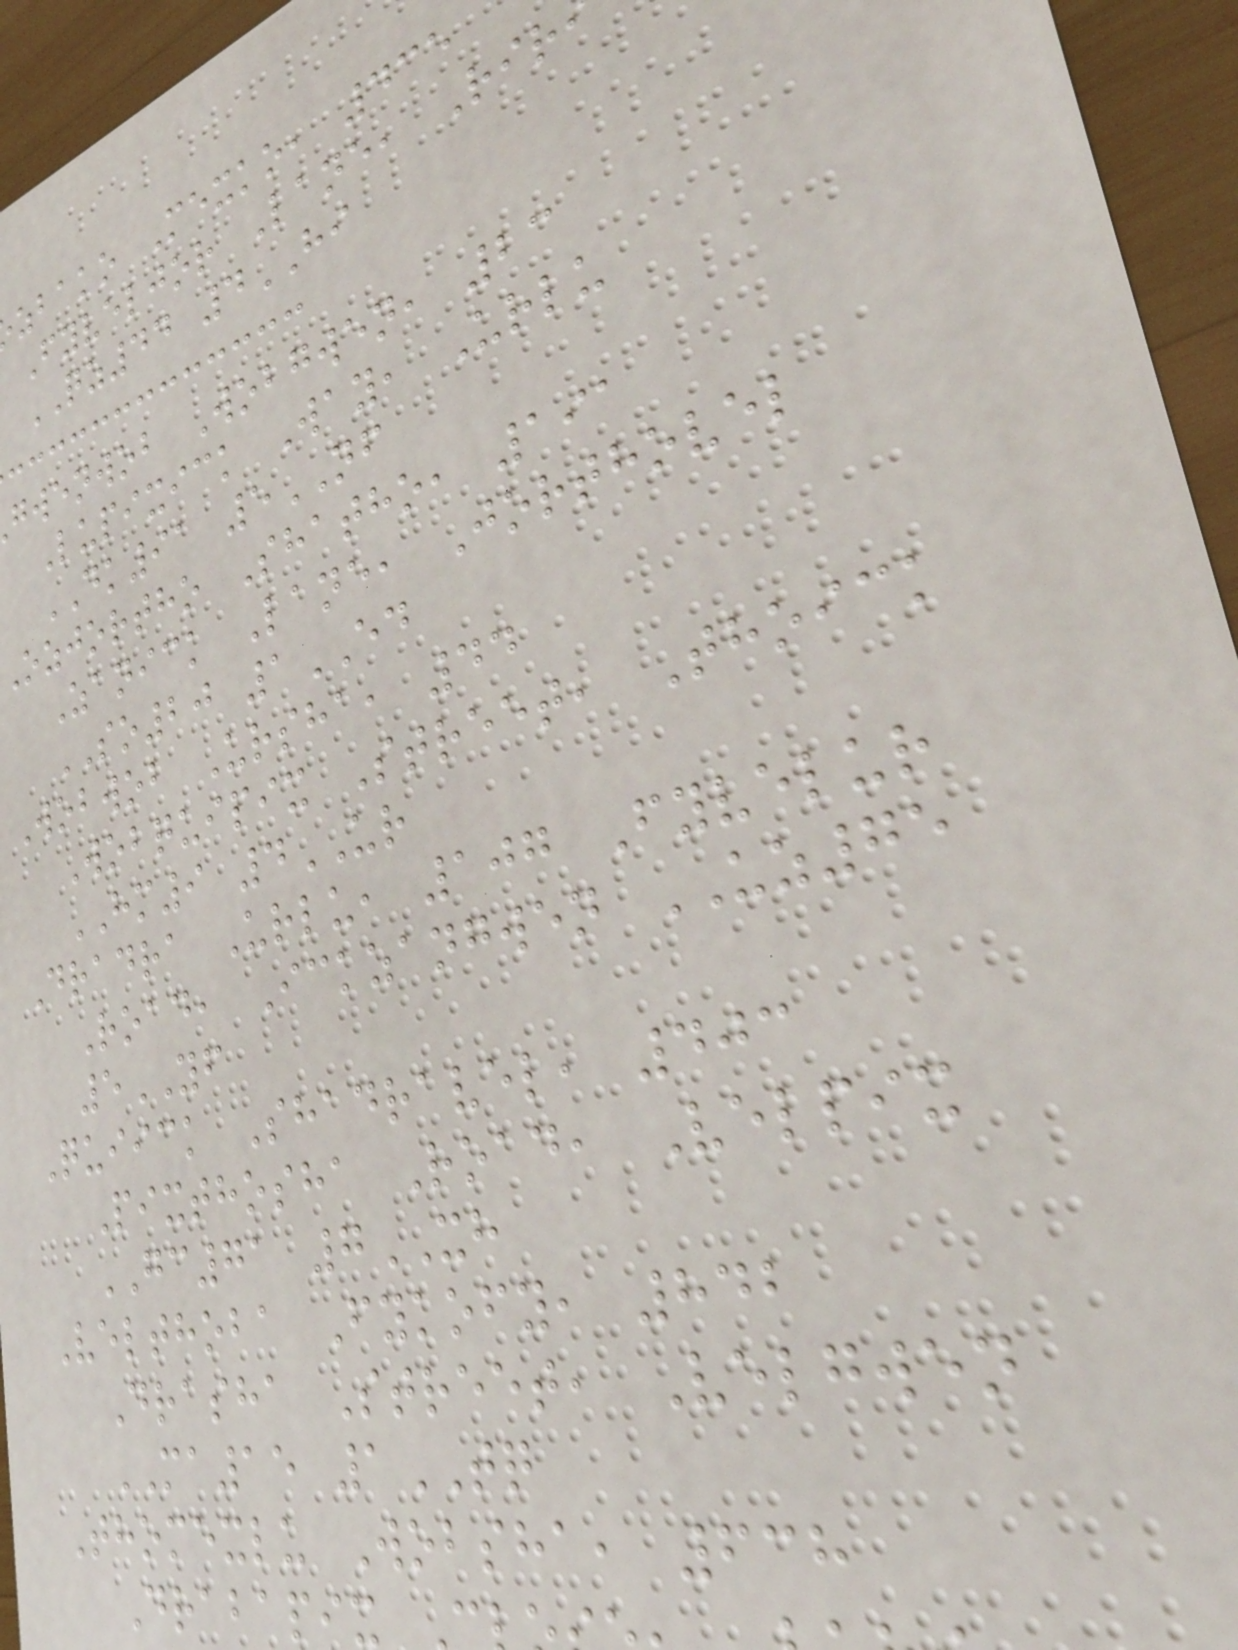zbako Mexko, 435
Fyveljor Lane, Rir
QZ44 4HI
gwenwob Wobgwen, 23
Lupixick Way, Urlu
DK91 5NF
Ozjortho Shatho, 191
Zanick Lane, Jorthovel
SO20 1ED
Wobwob Ursha, 44
Wobquipix Street, Thoick
HM9 4UR
Dradra Urlu, 107 Fyvelur
Road, Ickzangwen UZ75
5YF
Quiick Shadravel, 403
Pixthosha Road, Velpix
GC71 7XH
Velthoba Fykofy, 842
Drasha Street, Velgwen
MA15 1TQ
Thomexlu Wobsha, 638
Drabapix
